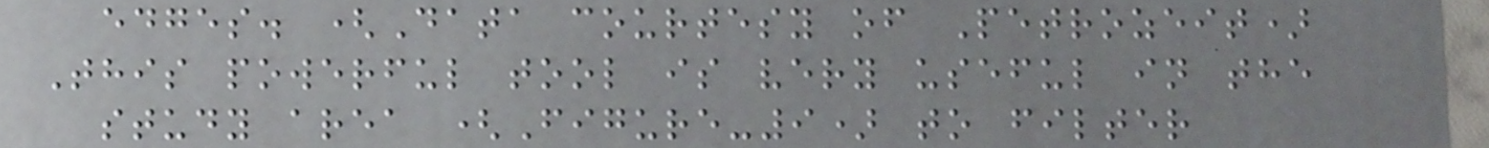edges. (Data courtesy of Petrozeit)
This powerful tool is very useful in the
study area (Figure-9) to filter
